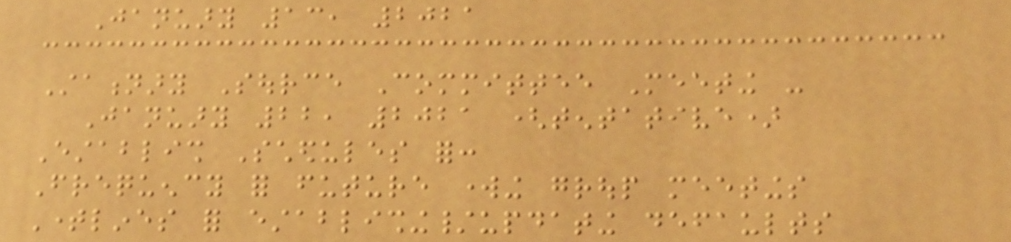January 13, 2021
Stationary Source Committee Meeting -
January 22, 2021 (tentative)
Establish Schedules for:
Frequency for future working group meetings
Timelines for establishing/updating defaults
